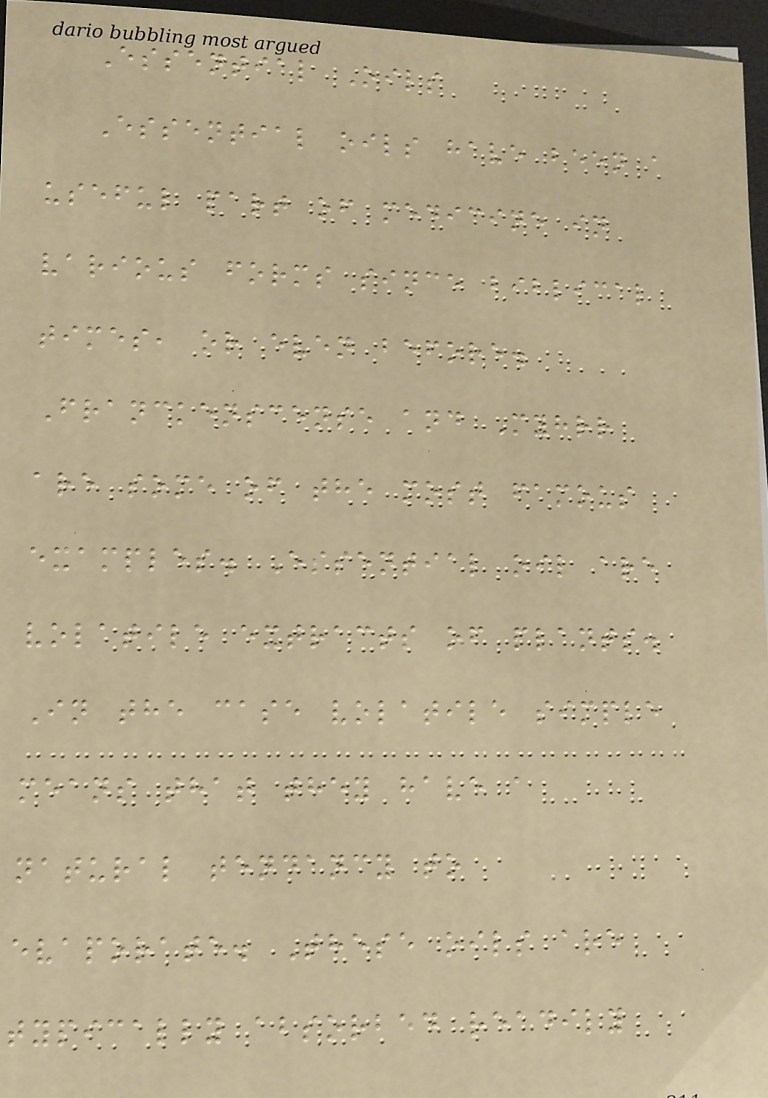Essential Oils
Essential oils have been a
useful part of medicine in
various forms since biblical
times, or even before.
Franckenscense and Myhrr
are some of the most famous
examples. Essential oil are
volatile extracts of plants.
In the case volatile simple
means that they have a
natural tendancy to
evaporate. These oils are
typically absorbed readily
